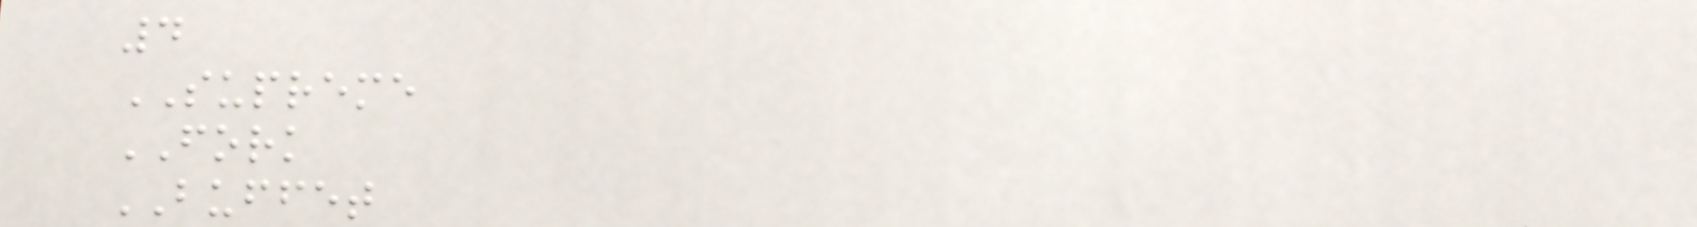4
SUPREME
FORK
BUFFET
